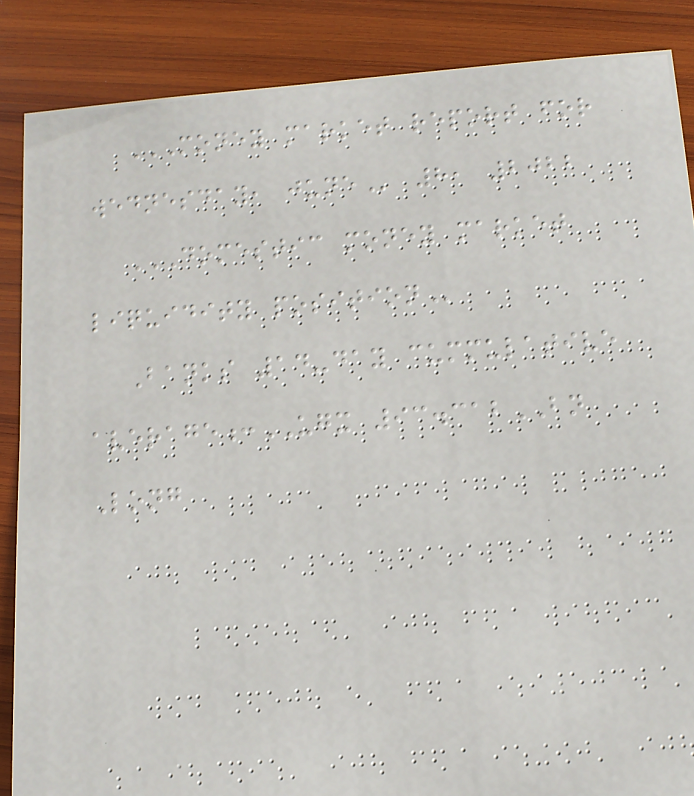MONEY MARKET REPORT FOR
WEDNESDAY, JUNE 8, 2022
DOMESTIC MONEY MARKET
LIQUIDITY POSITION
Banks 14-day cummulative
average:UGX 93.312BN
Long
